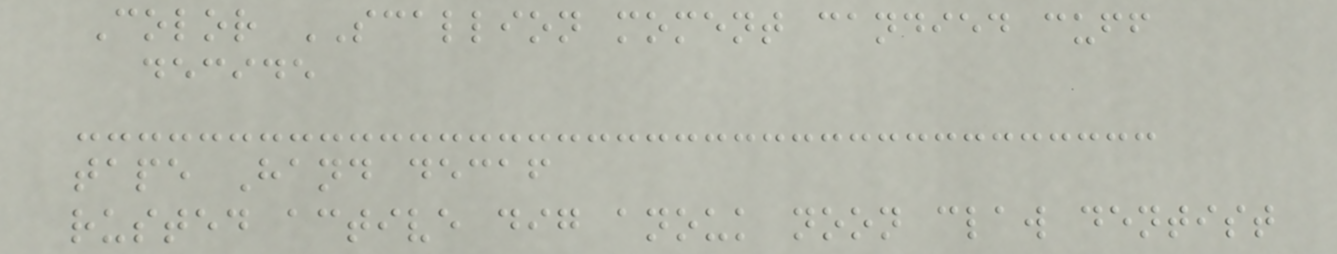Color SCALLION moment candied cuff
decide
tape Hand decaf
rusted active dig anouk noon claw dentist
